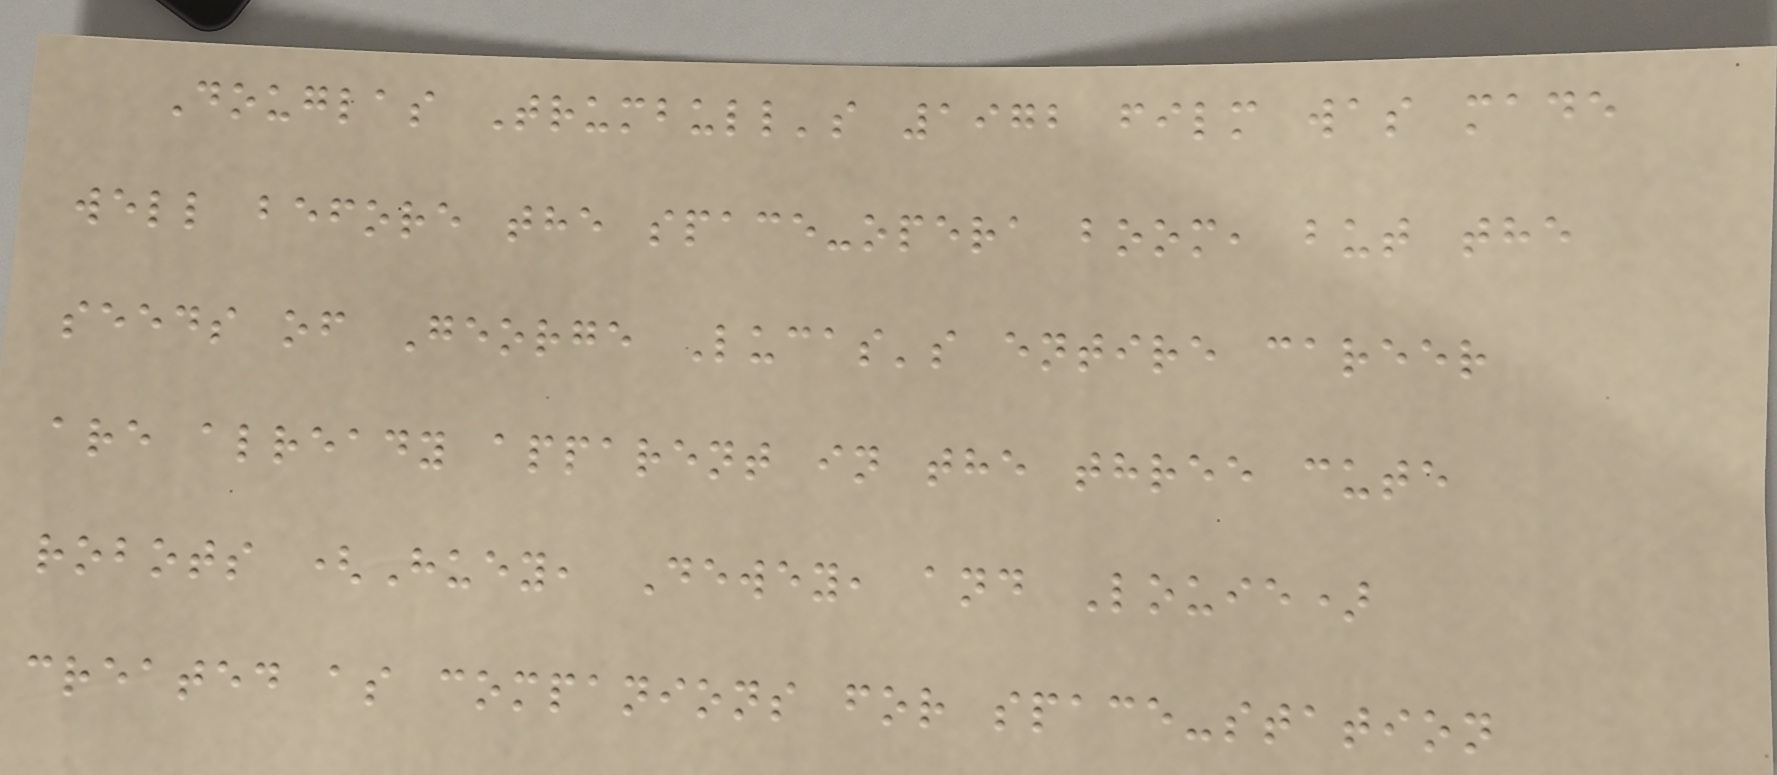Douglas Trumbull's 1972 film was made
well before the space-opera boom, but the
seeds of George Lucas's entire career
are already apparent in the three cute
robots (Huey, Dewey, and Louie)
created as companions for space-station
